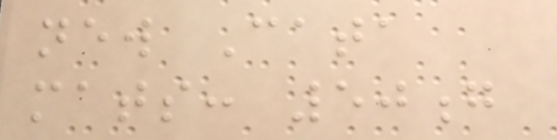new Cata
mats: 50g
